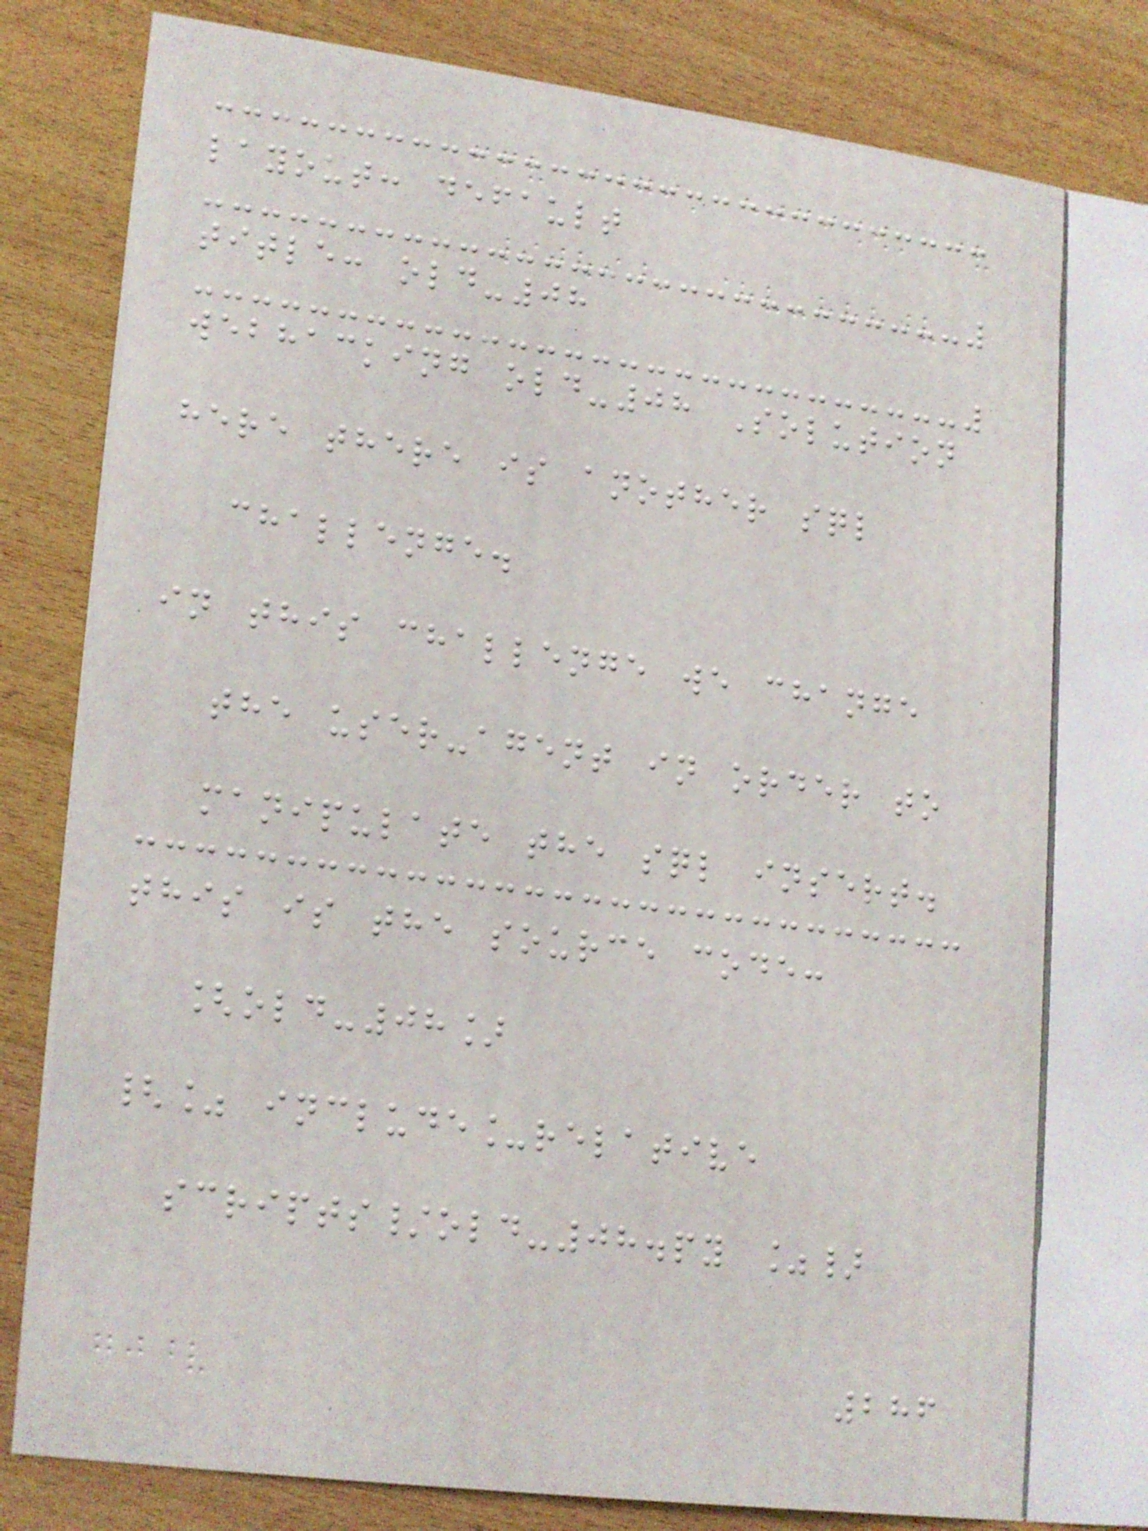layout: default
title: old-08
webhacking old-08 Solution
here there is another sql
challenge.
in this challenge we change
the user-agent in order to
manipulate the sql insert.
this is the source code:
[old-08]
{% include_relative
scripts/old-08.py %}
286
